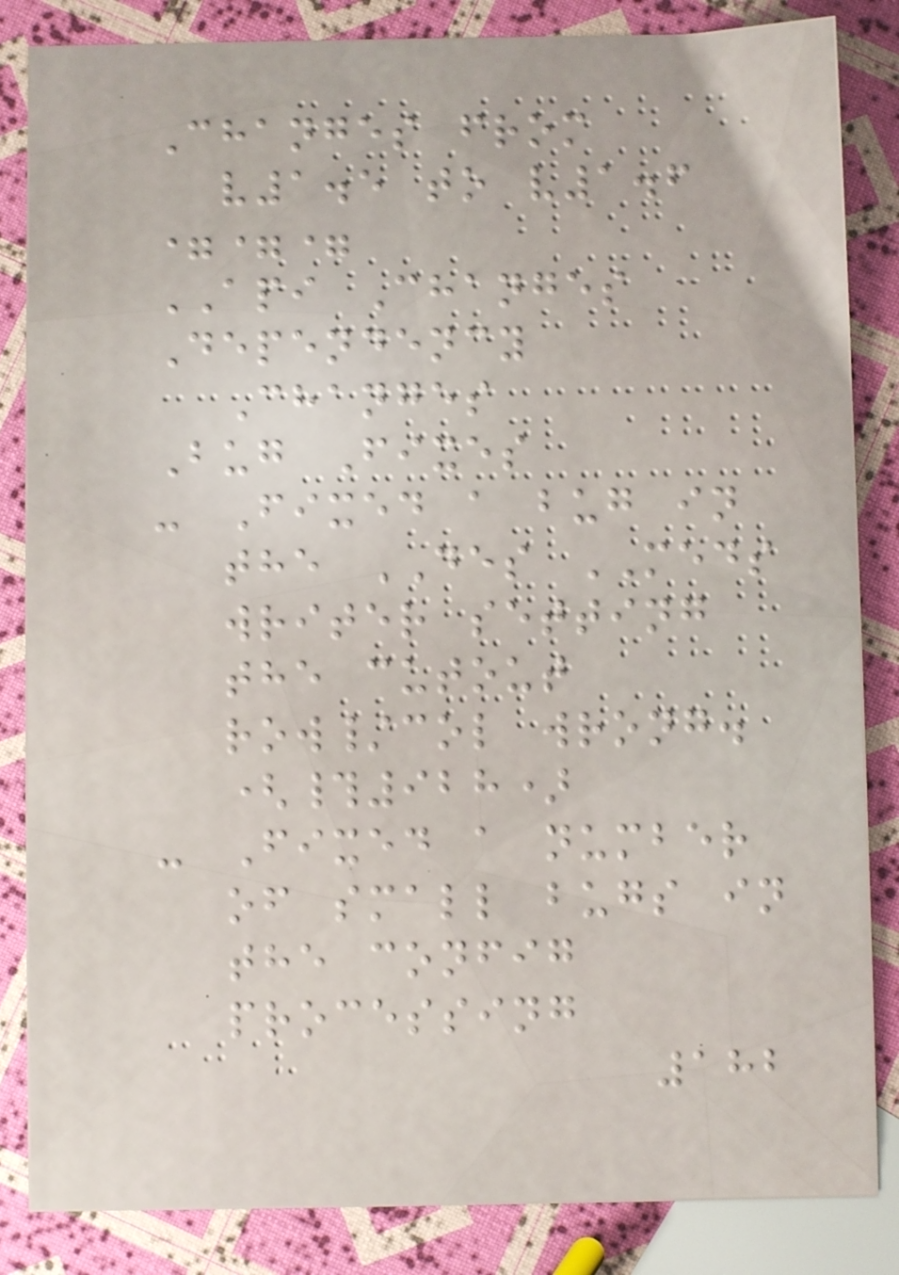Changes from
v1.5 to v1.6
===
API Changes
Dependency
Changes
Bug Fixes
- Fixed a bug in
the DES MEDS
writer setting
the cutout
row/col wrong.
(#928)
- Fixed a number
of small bugs in
the config
processing
182
